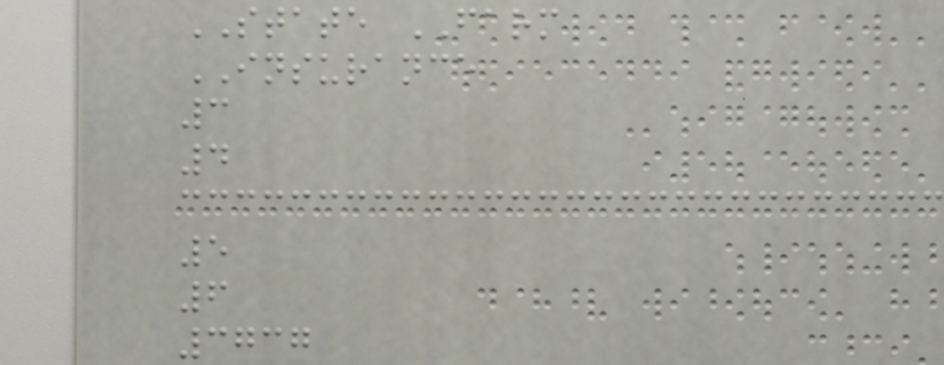STATE FARM
INSURANCE
3
4
5
6
3737
